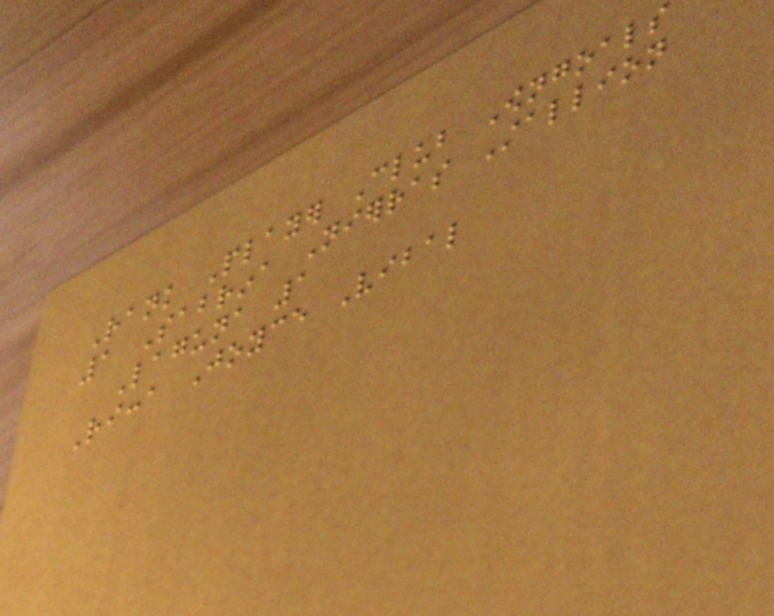Rank Player Club Owngoals
1 Sabrina Nierras Stallion
Laguna 1
Ricca Joyce Vibal
